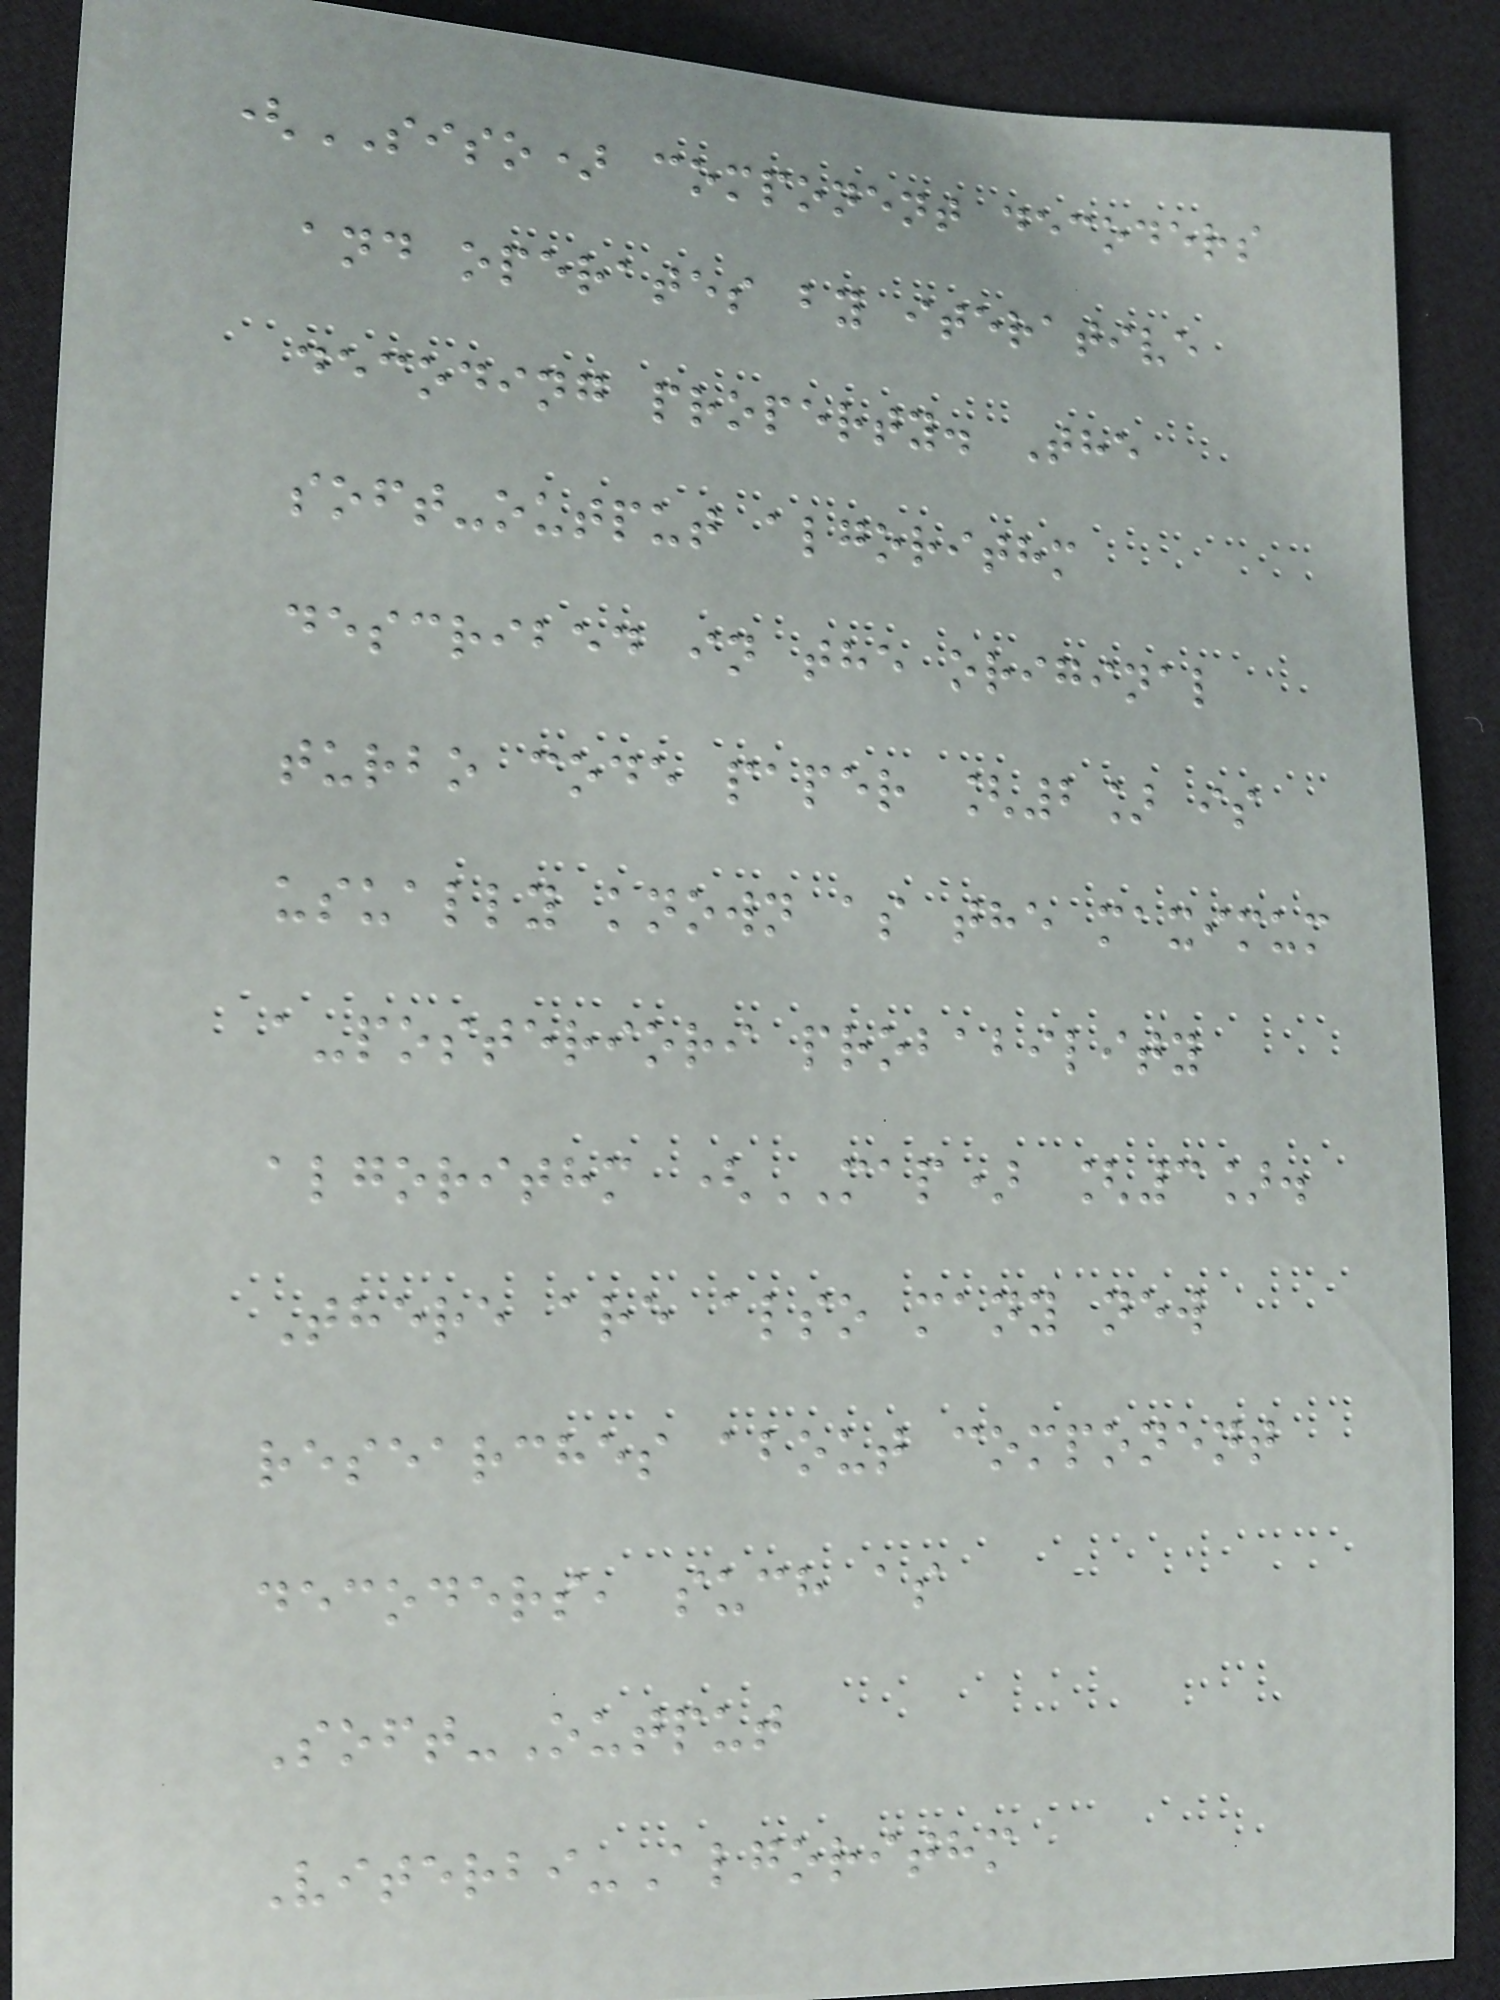(SISO) component decoders
and operates by iterative
decoding property. The
soft-output algorithm
described in the original
turbo code paper [2] is
usually known as the maximum
a-posteriori probability
algorithm (MAP) [3].
There are also many new
researches about component
decoders, such as
Soft-Output
Viterbi-Algorithm
